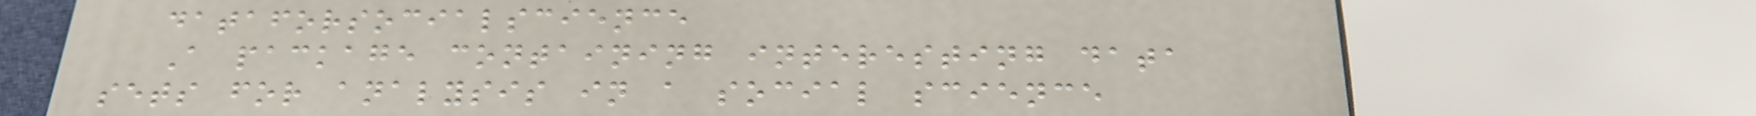dataforsocialscience
A package containing interesting data
sets for analysis in a social science
